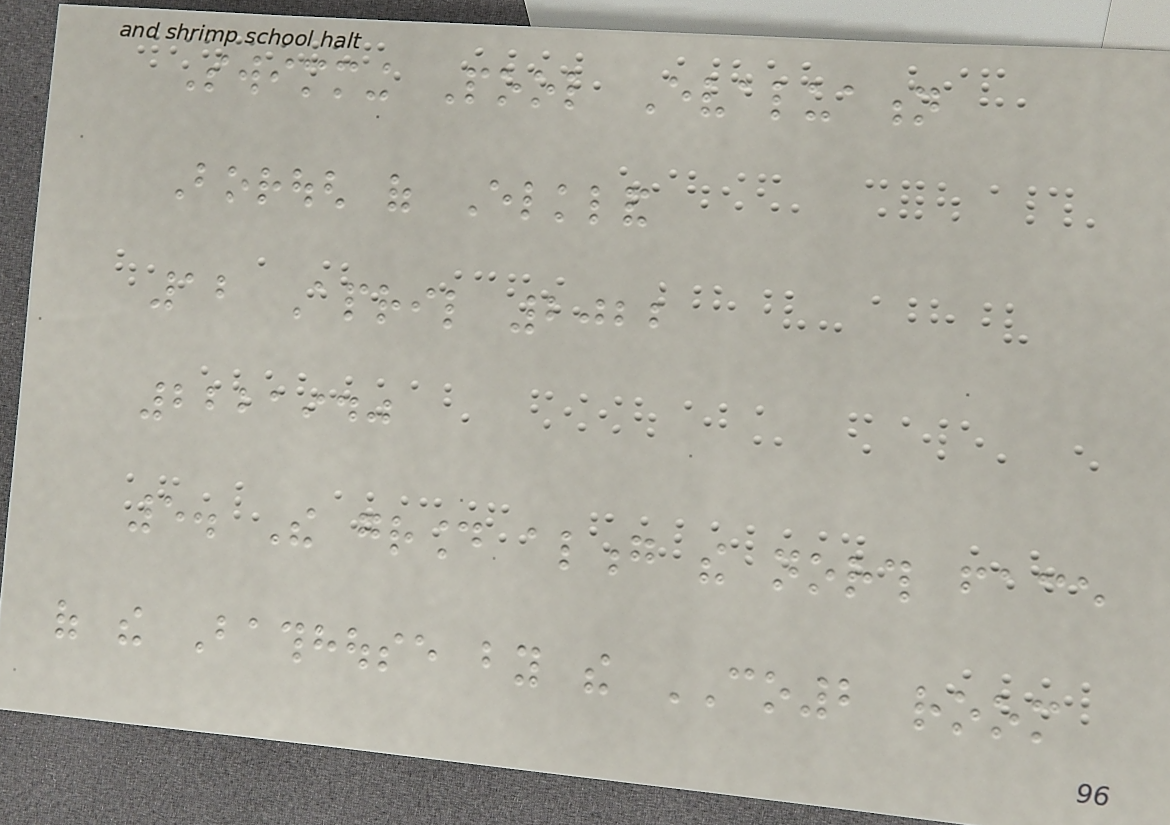Swimming Pool Evaluation
Borough of Elkland
12 April 2022
2221940
5. The ground along the north face
of the Bathhouse by the CO2 room
